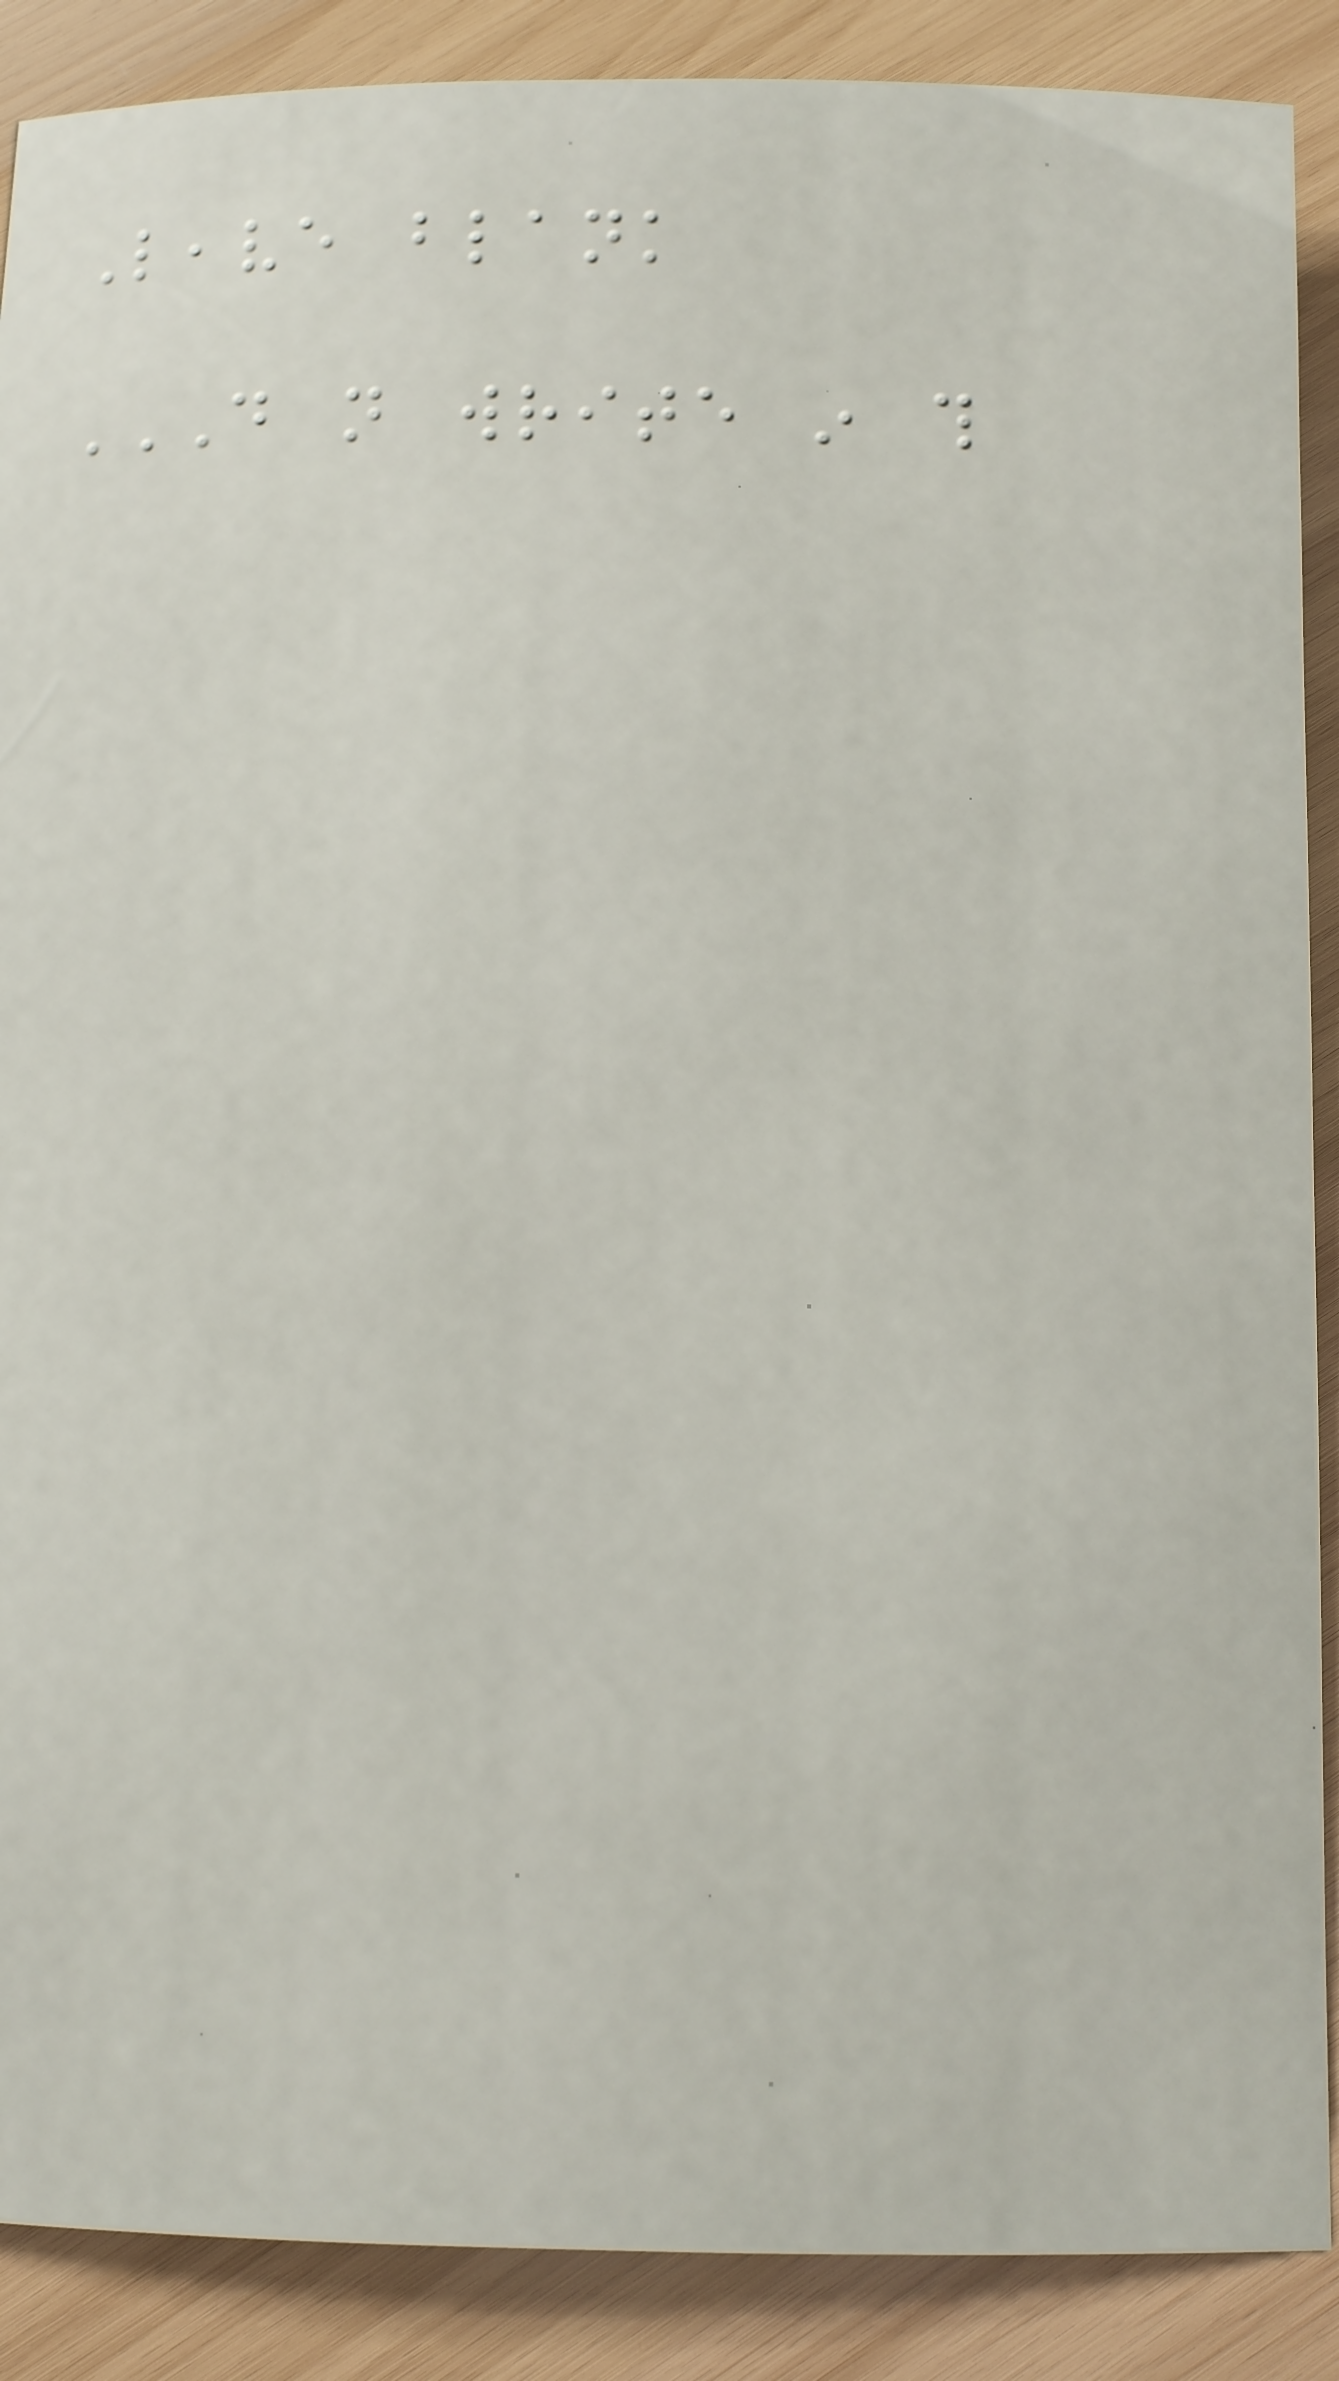Leave blank
DO NOT WRITE IN THIS
